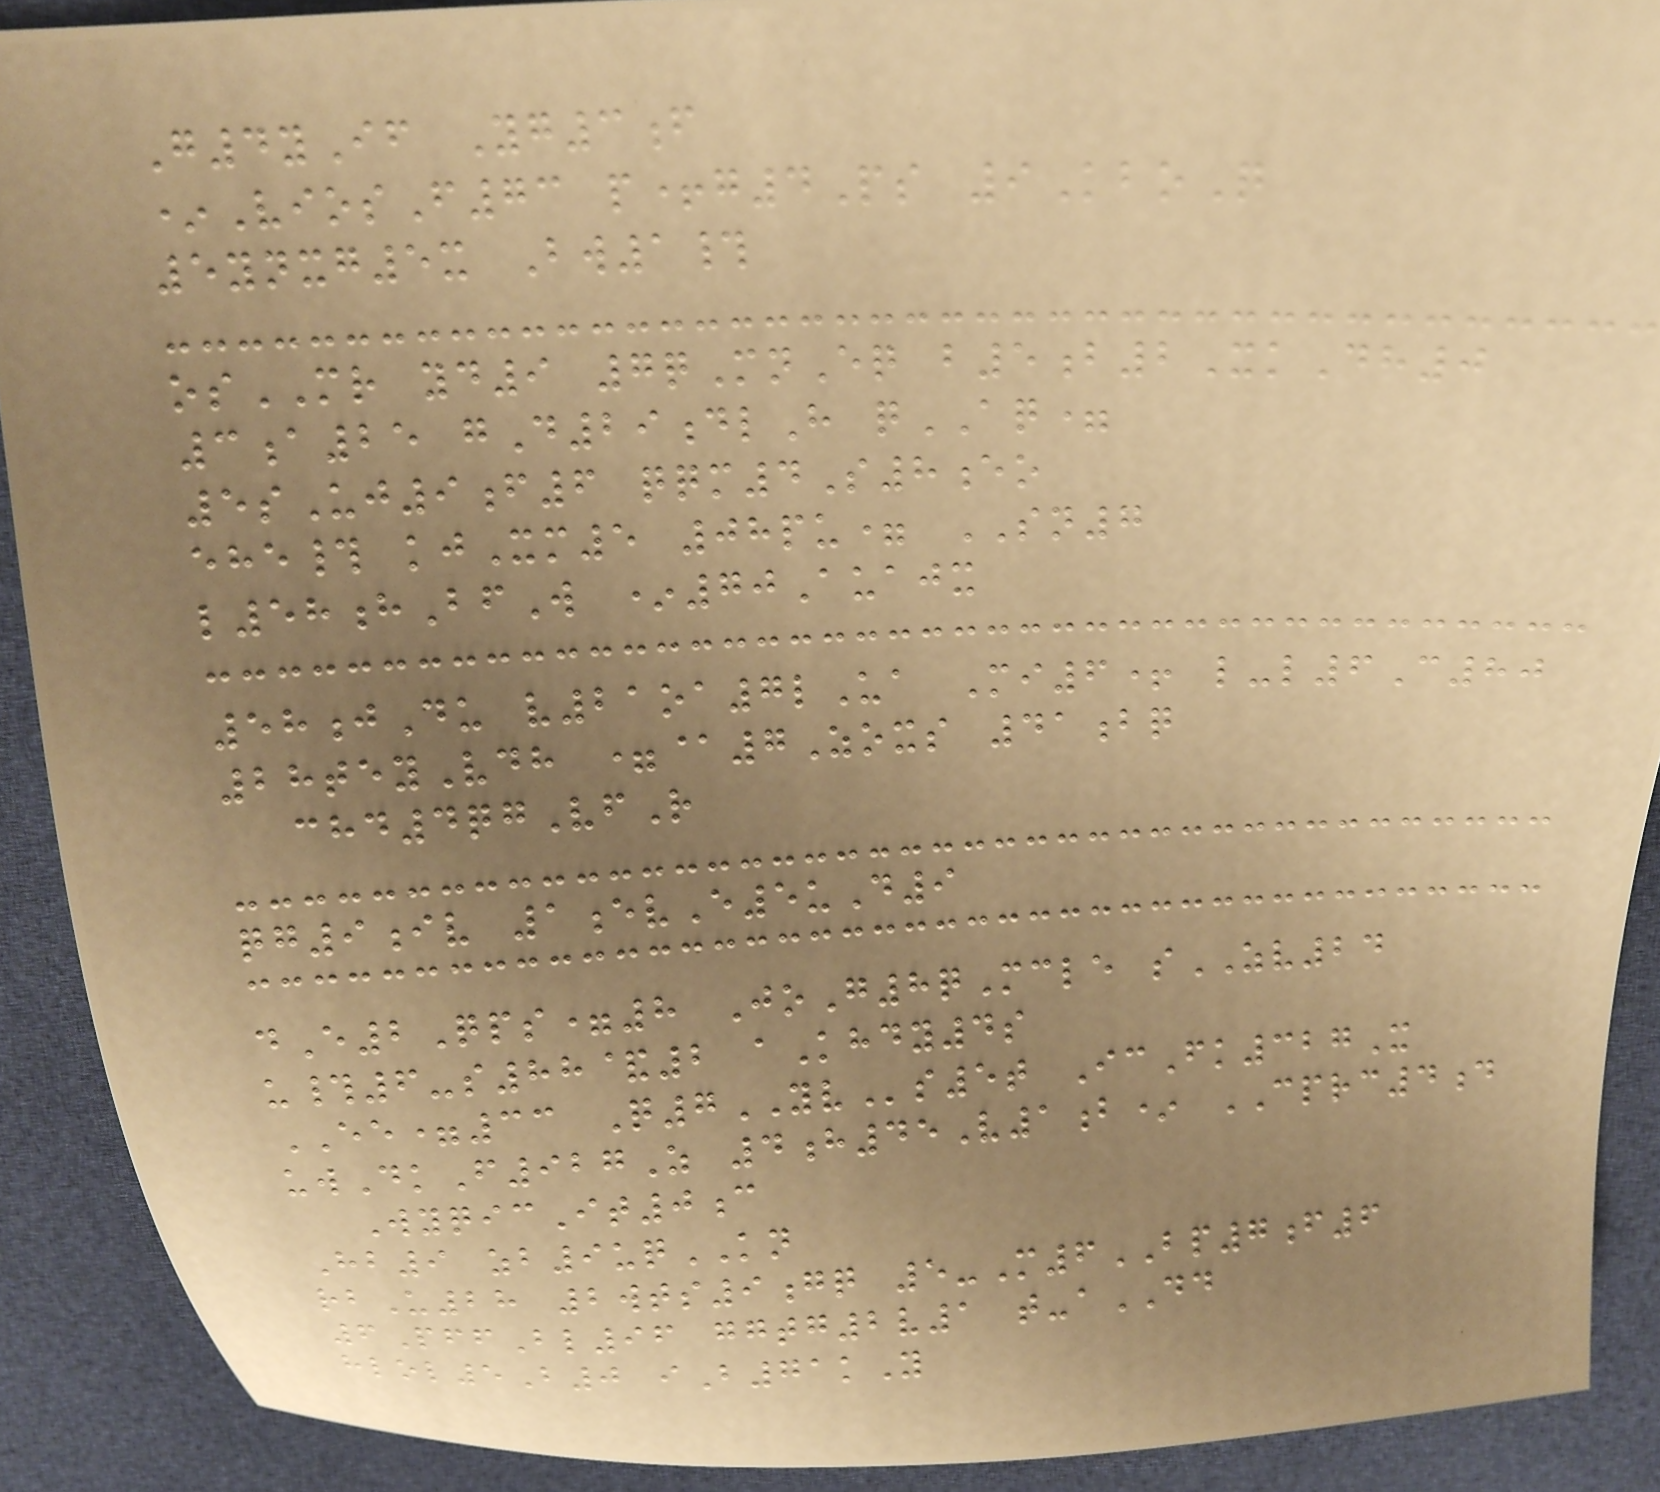G4yIf Yg3f
*ViosF73 p+g4Ps 9KboQ
5ynxg5x Bw1#
osMR yd9 7qMnEq b5b2XkDh0
3a25 gD29dlH qAQ=
5sUj9f6 qqm4S8eo
ehe# kjXm5 08pu= SN7
l58hBfW *70Auajx
58jDu v21oa7lUa Mi6+ l-l6C80
28teyVdh =@7Zoxs 41bq
chd4qgVfR
qg9iv 1evE5uD9
dE2Qps=8 JoG8qMcle sZV24
u#6-s88&2 aKhdy4s
EE=33 Q7YVs5t IcFk327X
uwDkF927Z 4h45V1b* CPRC4d
WyqicIt0c
Hb9 zb9uqKN
rbU28 2wts9gq 5-M6BP7f6
6PffBl96 ggtg2v1 t-aDD
hlol5B0 iB71kY
